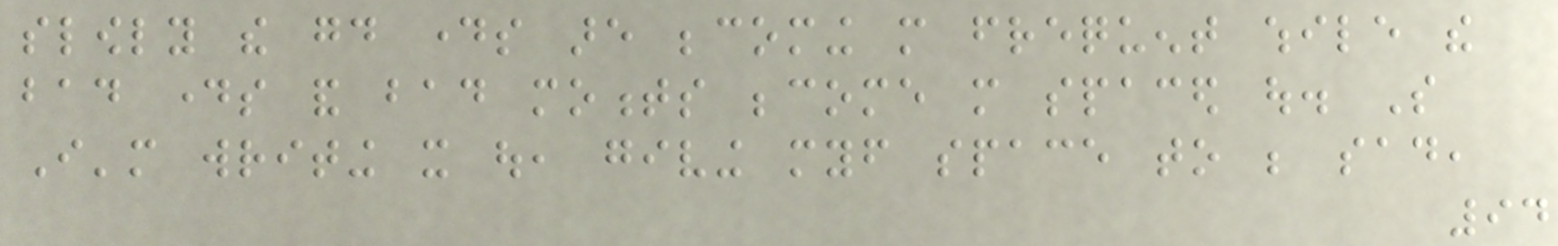slowly the good days are becoming more frequent while the
bad days and bad moments become more spaced out. So
I'm writing it out, giving myself space to be sad,
94
